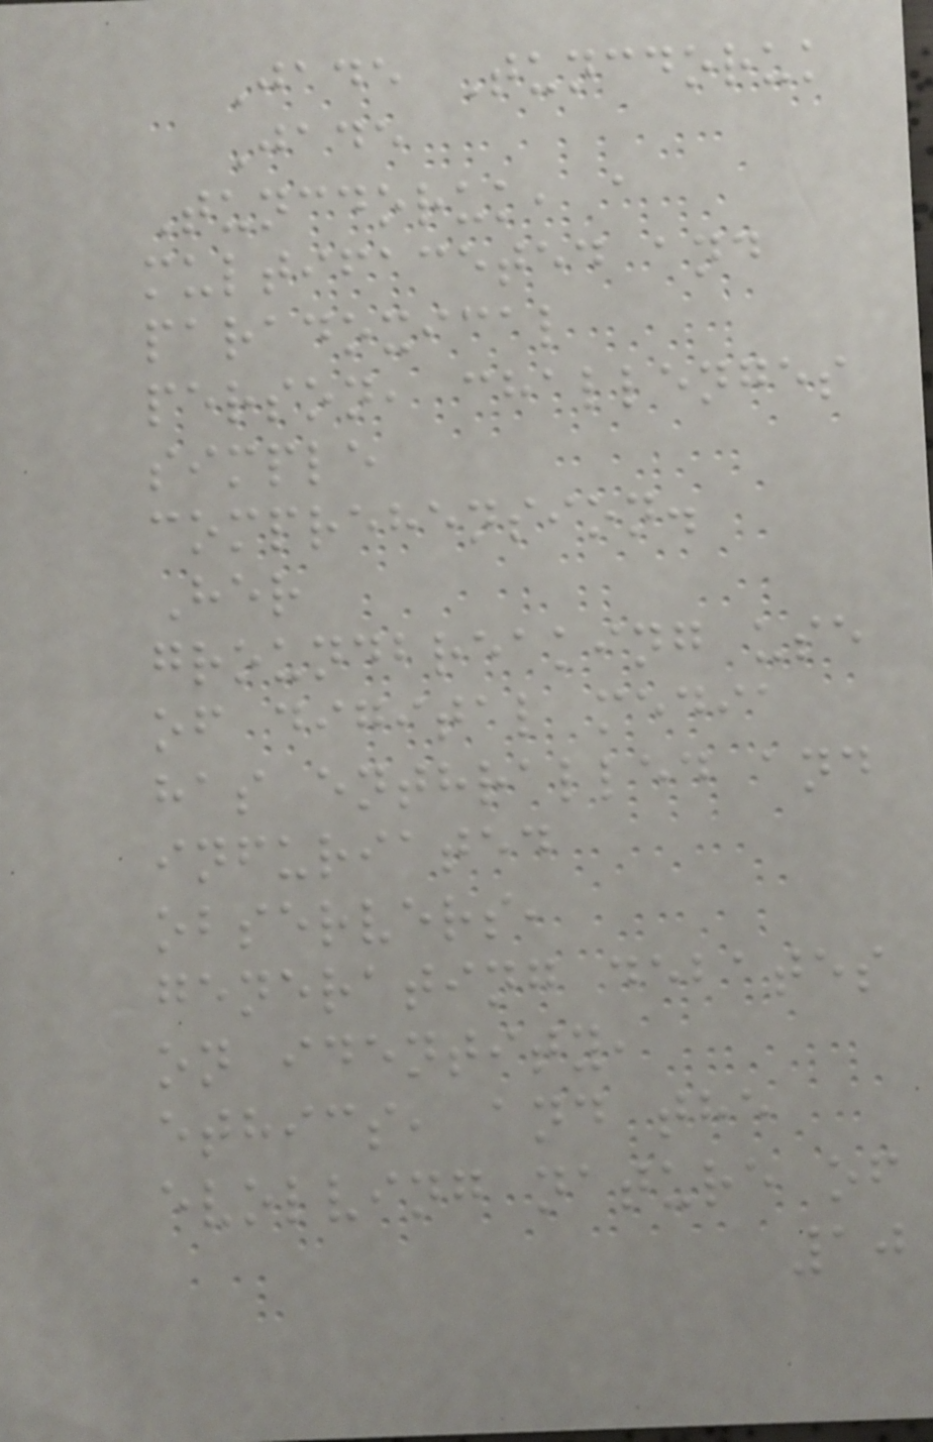Jade Tuncdoruk
Jade
Tuncdoruk, a
multifaceted and
paradoxical
person, challenges
simple
comprehension.
Her
groundbreaking use
of digital media
has enthralled and
infuriated
observers,
generating debates
on identity,
ethics, and the
evolving nature of
10
